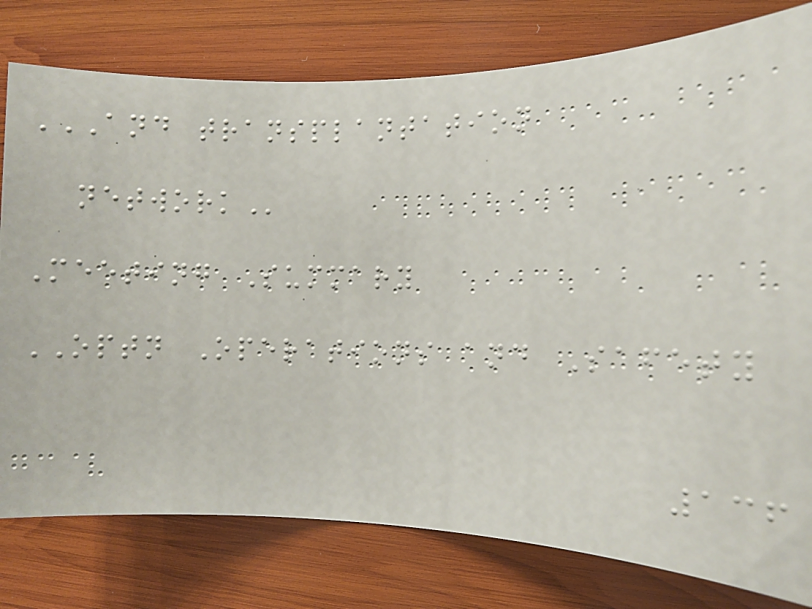AND TRANSPLANTATION
NETWORK
Meeting Summary
OPTN Operations and Safety
136
